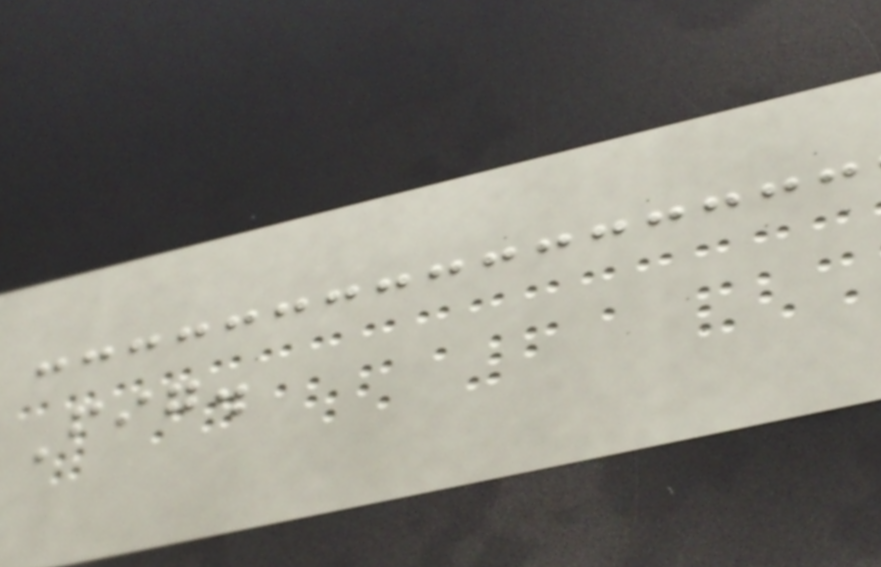Fig.
